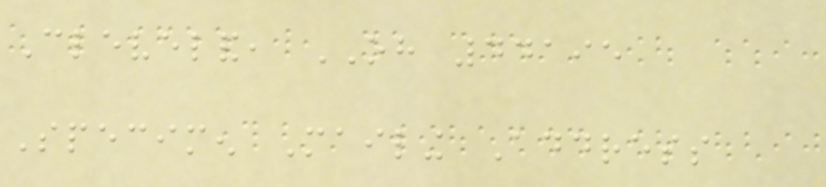Cleveland, OH 44195
Specimen Mailing Address
